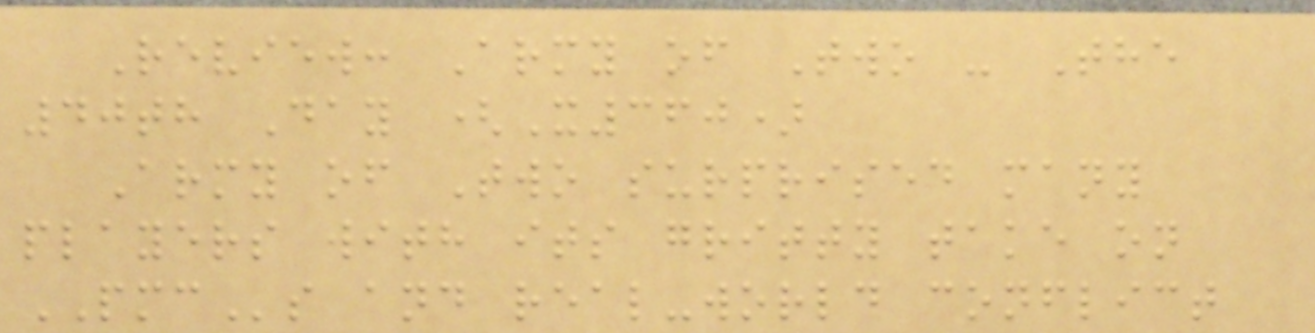Review: Army of Two - The
40th Day (X360)
Army of Two surprised many
players with its gritty take on
PMCs and real-world conflict
